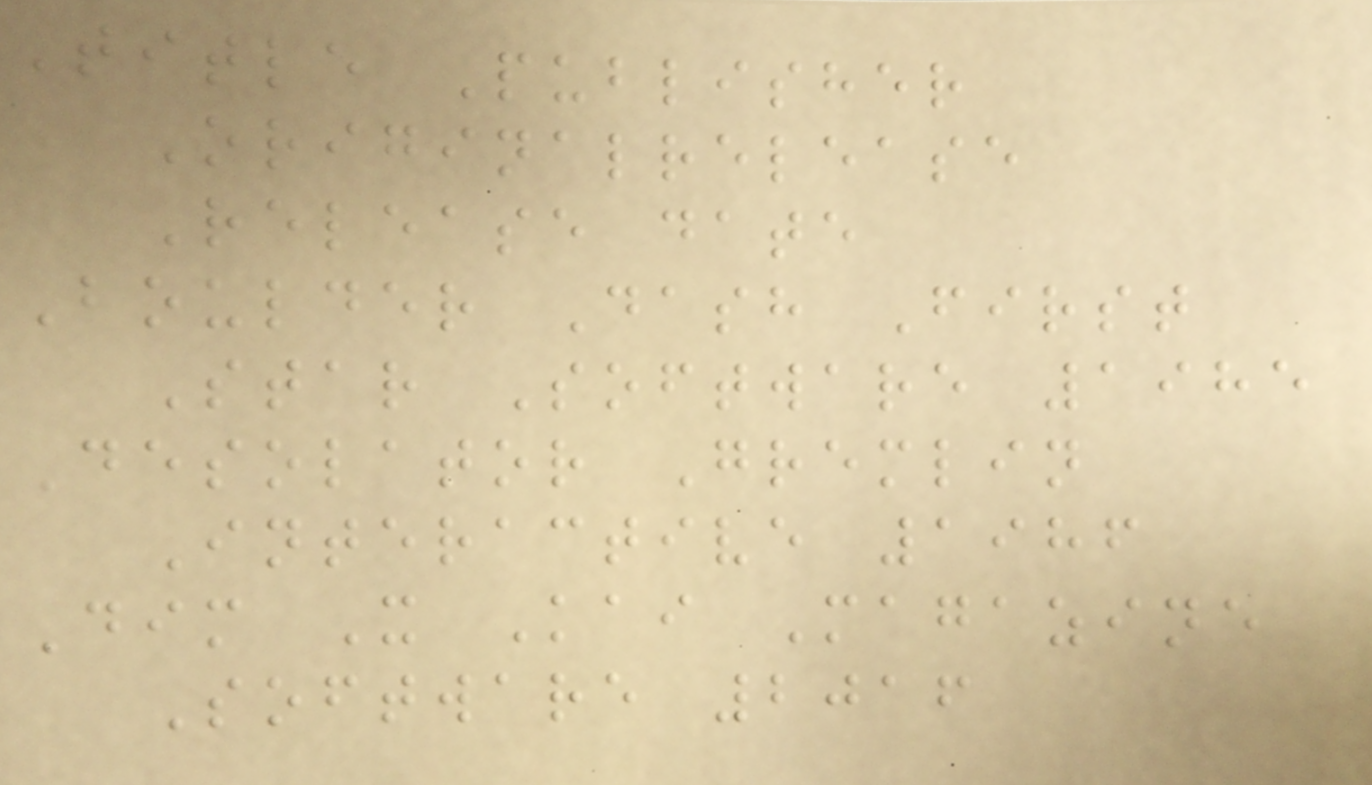Title Publisher
Originalrelease
Release date
Boulder Dash First
Star Software 1985
Desolator Gremlin
Interactive 1986
Dim X Kai Magazine
Software 2016
